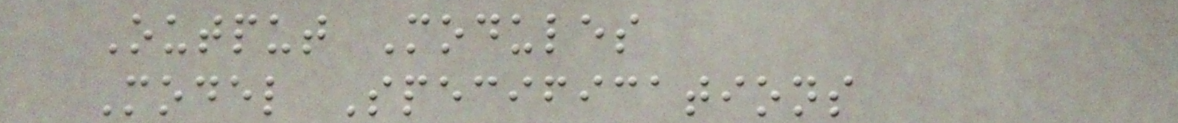Output Modules
Model Specifications
